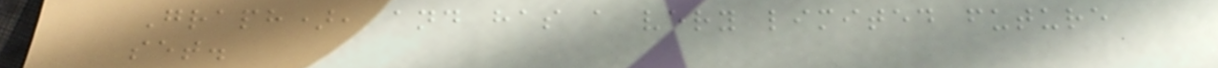Graph), and has a very limited future
set.
